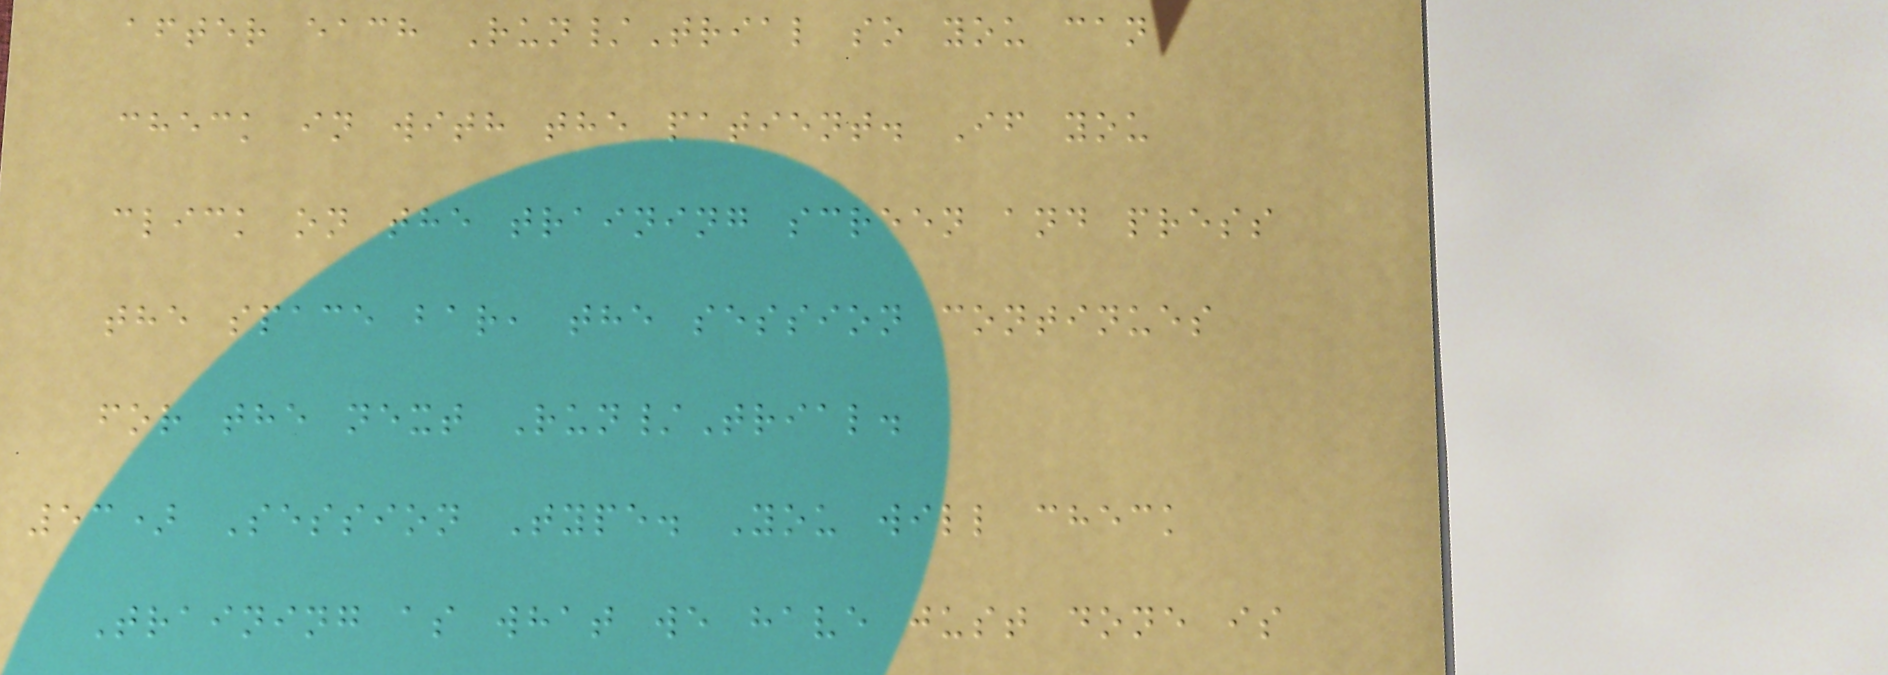after each Run/Trial so you can
check in with the patient. If you
click on the training screen and press
the space bar, the session continues
for the next Run/Trial.
53) Session Type. You will check
Training as what we have just done is
